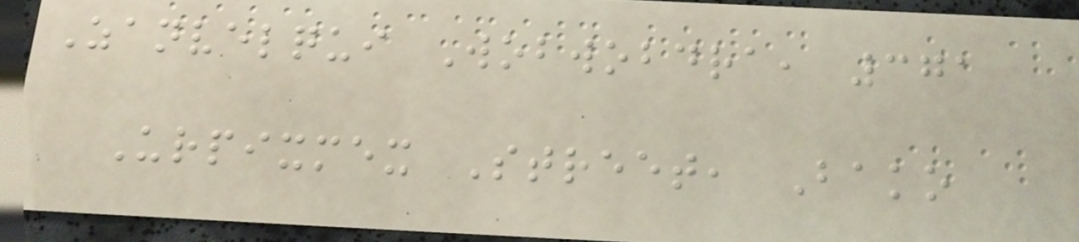Zanvelqui Wobwobdra, 371
Urpixmex Street, Bako
